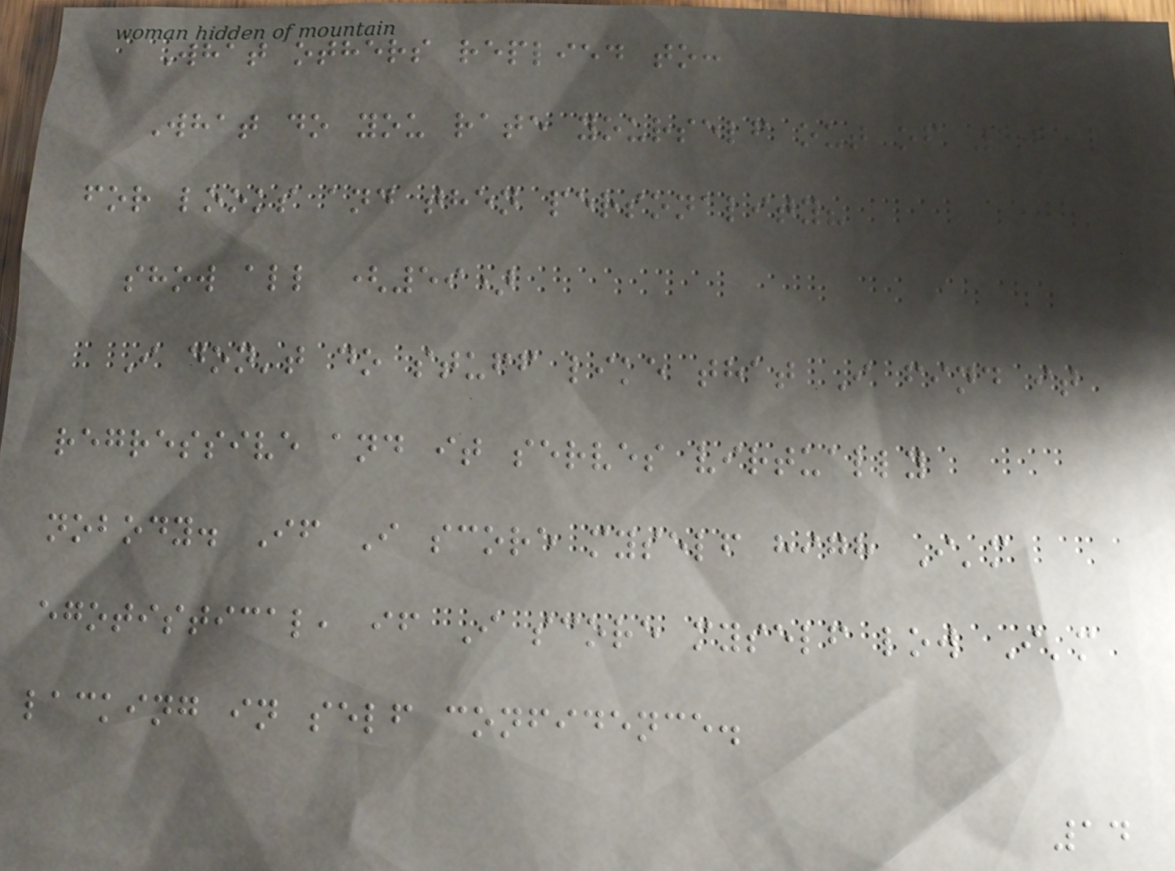What others replied to:
What do you rate yourself out of 10
for looks and then personality?
show all (59)
I don't do stuff like that I find it
regressive and it serves virtually
nobody. If I score myself high I'm
egotistical, if I score myself low I'm
lacking in self confidence.
14
